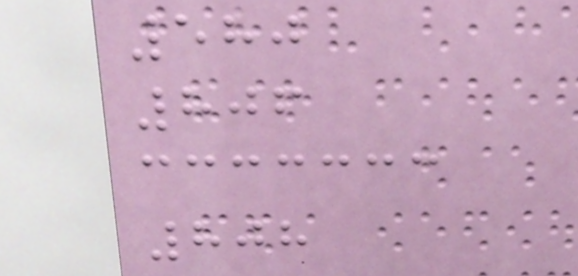580
806
808
